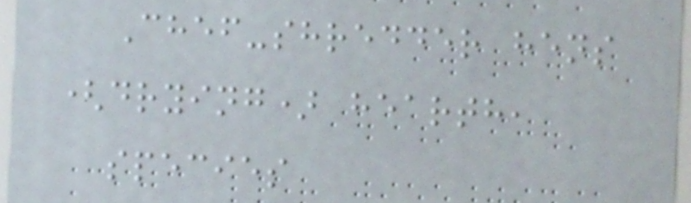Chef-shredder hens
(drying) hearth,
species
